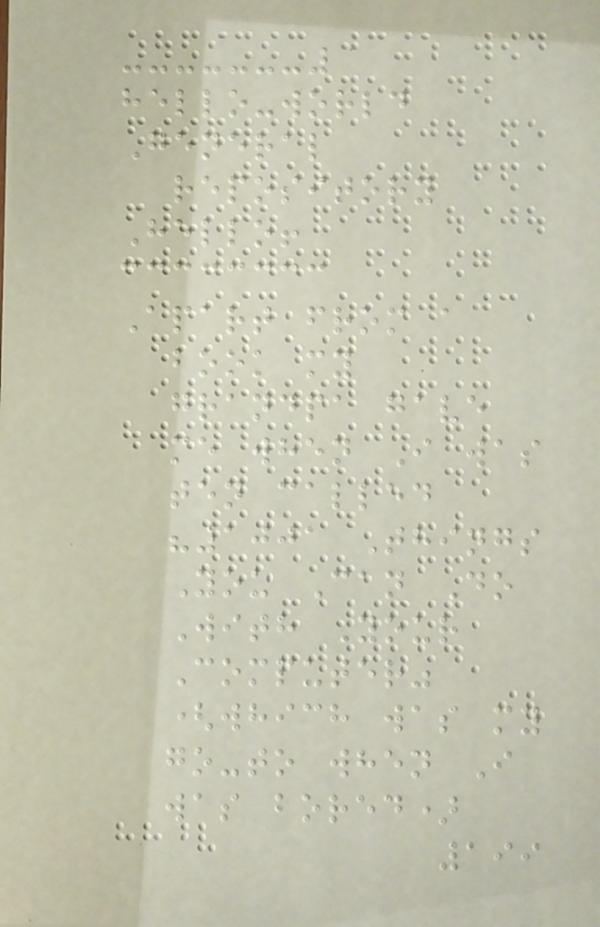hello-world
General
repository
Hello!
Apart from a
book my
grandpa gave
me when I was
ten called
"1001 Things
You Can Do
With Your
Computer"
(which was my
go-to when I
was bored)
199
